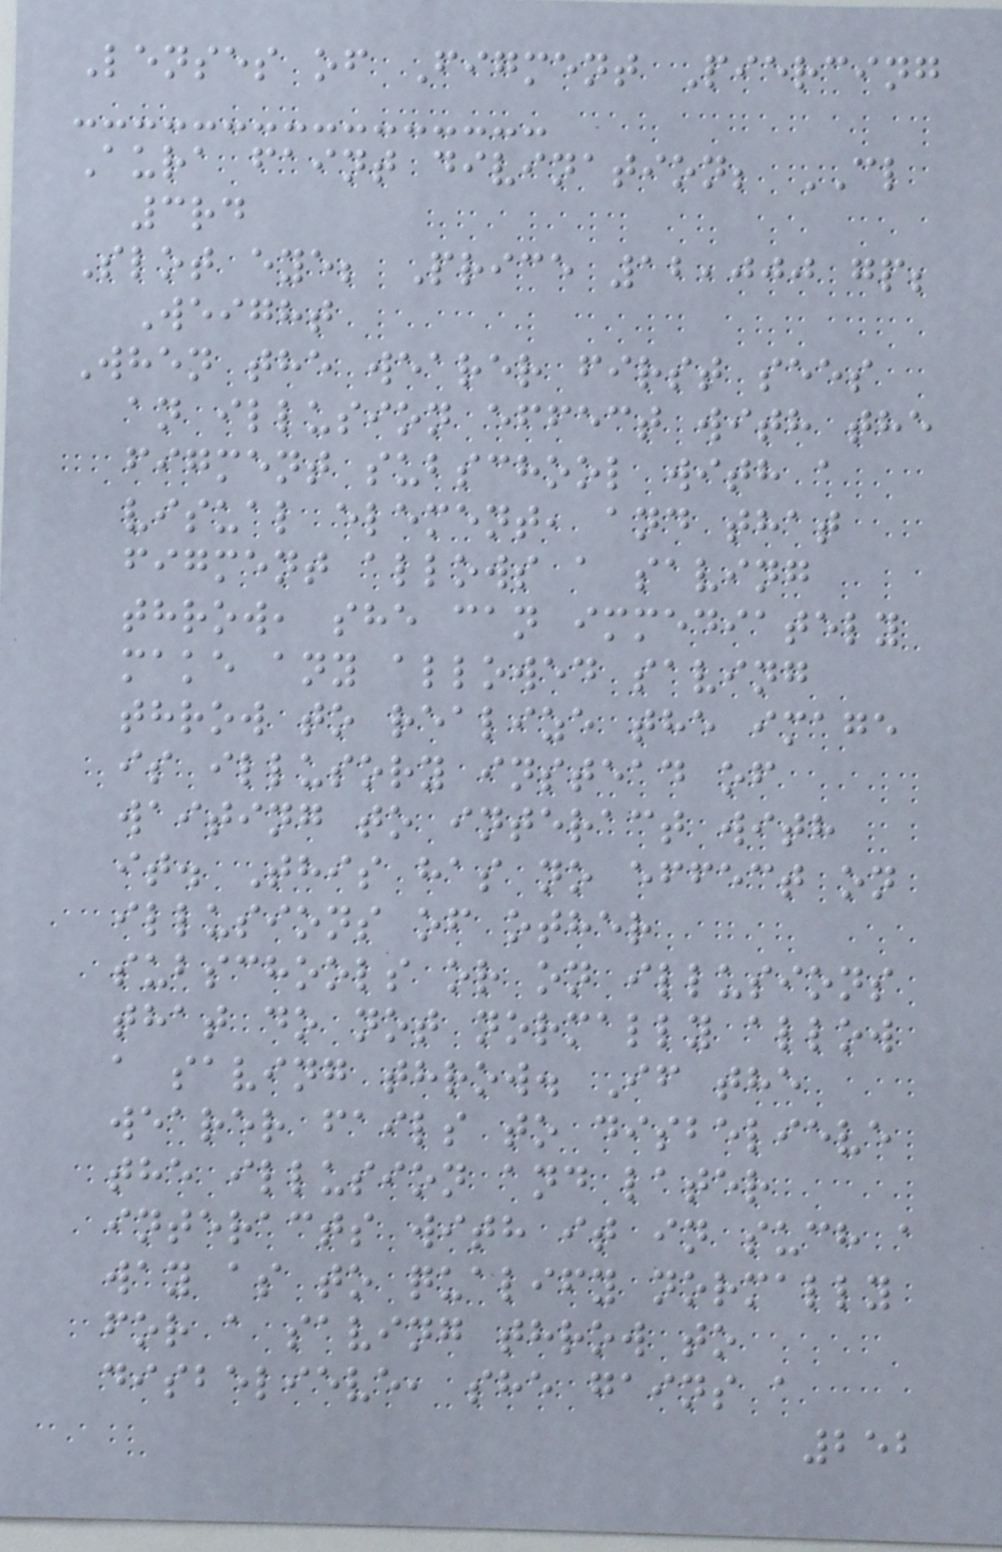Lenses of Figment Piercing
Aura faint divination; CL
3rd
Slot eye; Price 12,000 gp;
Weight
When the wearer first sees
an illusion effect with the
figment subschool with a
visual element, and that
figment allows a saving
throw, she can immediately
make any allowed saving
throw to realize the image
is illusory instead of
waiting to interact with
it. This has no effect on
illusions of other
subschools or on illusions
that do not normally allow
a saving throw. If the
wearer fails to disbelieve
the illusion and later
interacts with it in such a
way as to qualify normally
for a saving throw to
disbelieve, she gains a
252
